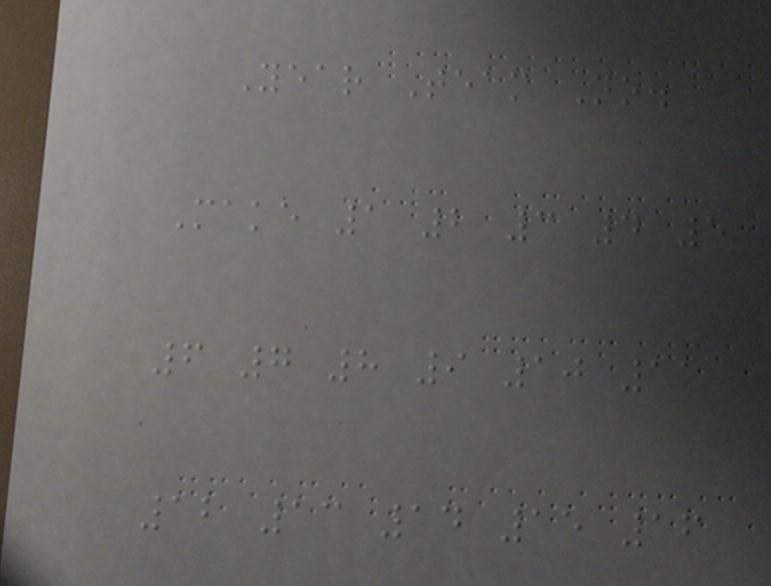Year Team No.
Make 1 2 3 4 5
6 7 8 9 10 11
12 13 14 15 16
